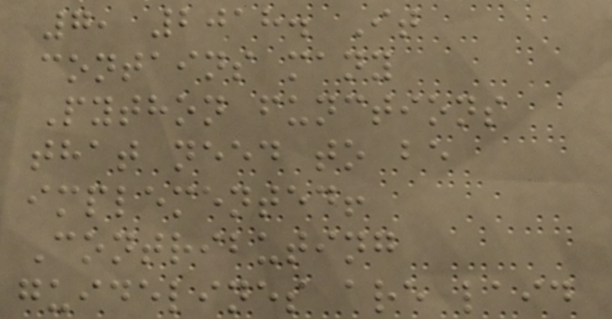7, 2018. It
contains many
Python functions
that need to be
implemented!
Contributing
guidelines are laid
